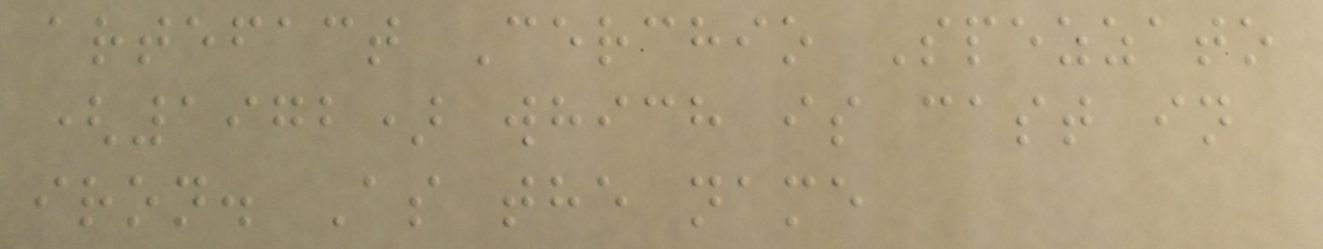artefact Cerchio Spezzato
(1972) which is cast in
iron. As the name
